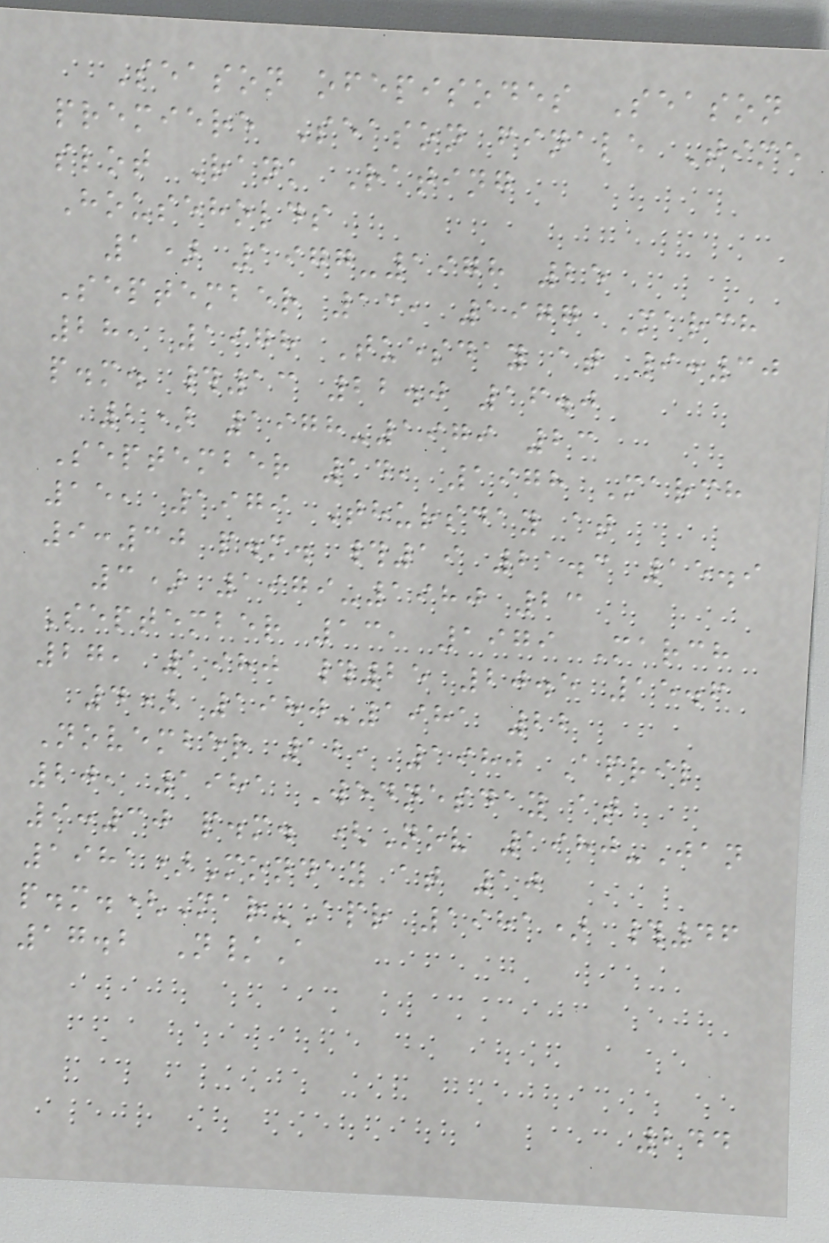Season ofepisodes Season
premiere Season finale Time
slot Rank Rating
Households
1) 1977-1978 25
September 13, 1977 March
28, 1978 Tuesday at 9:30
p.m. #13 22.0 16.0
2) 1978-1979 23
September 14, 1978 March
15, 1979 Thursday at
9:30 p.m. #19 21.3 15.9
3) 1979-1980 23
September 13, 1979 March
27, 1980 #25 20.5 15.6
4) 1980-1981 22
November 12, 1980 April
20, 1981 Wednesday at
9:30 p.m. (Nov 1980-Jan
1981)Monday at 10
p.m.(Mar-Apr 1981) #46
17.2 N/A
244
